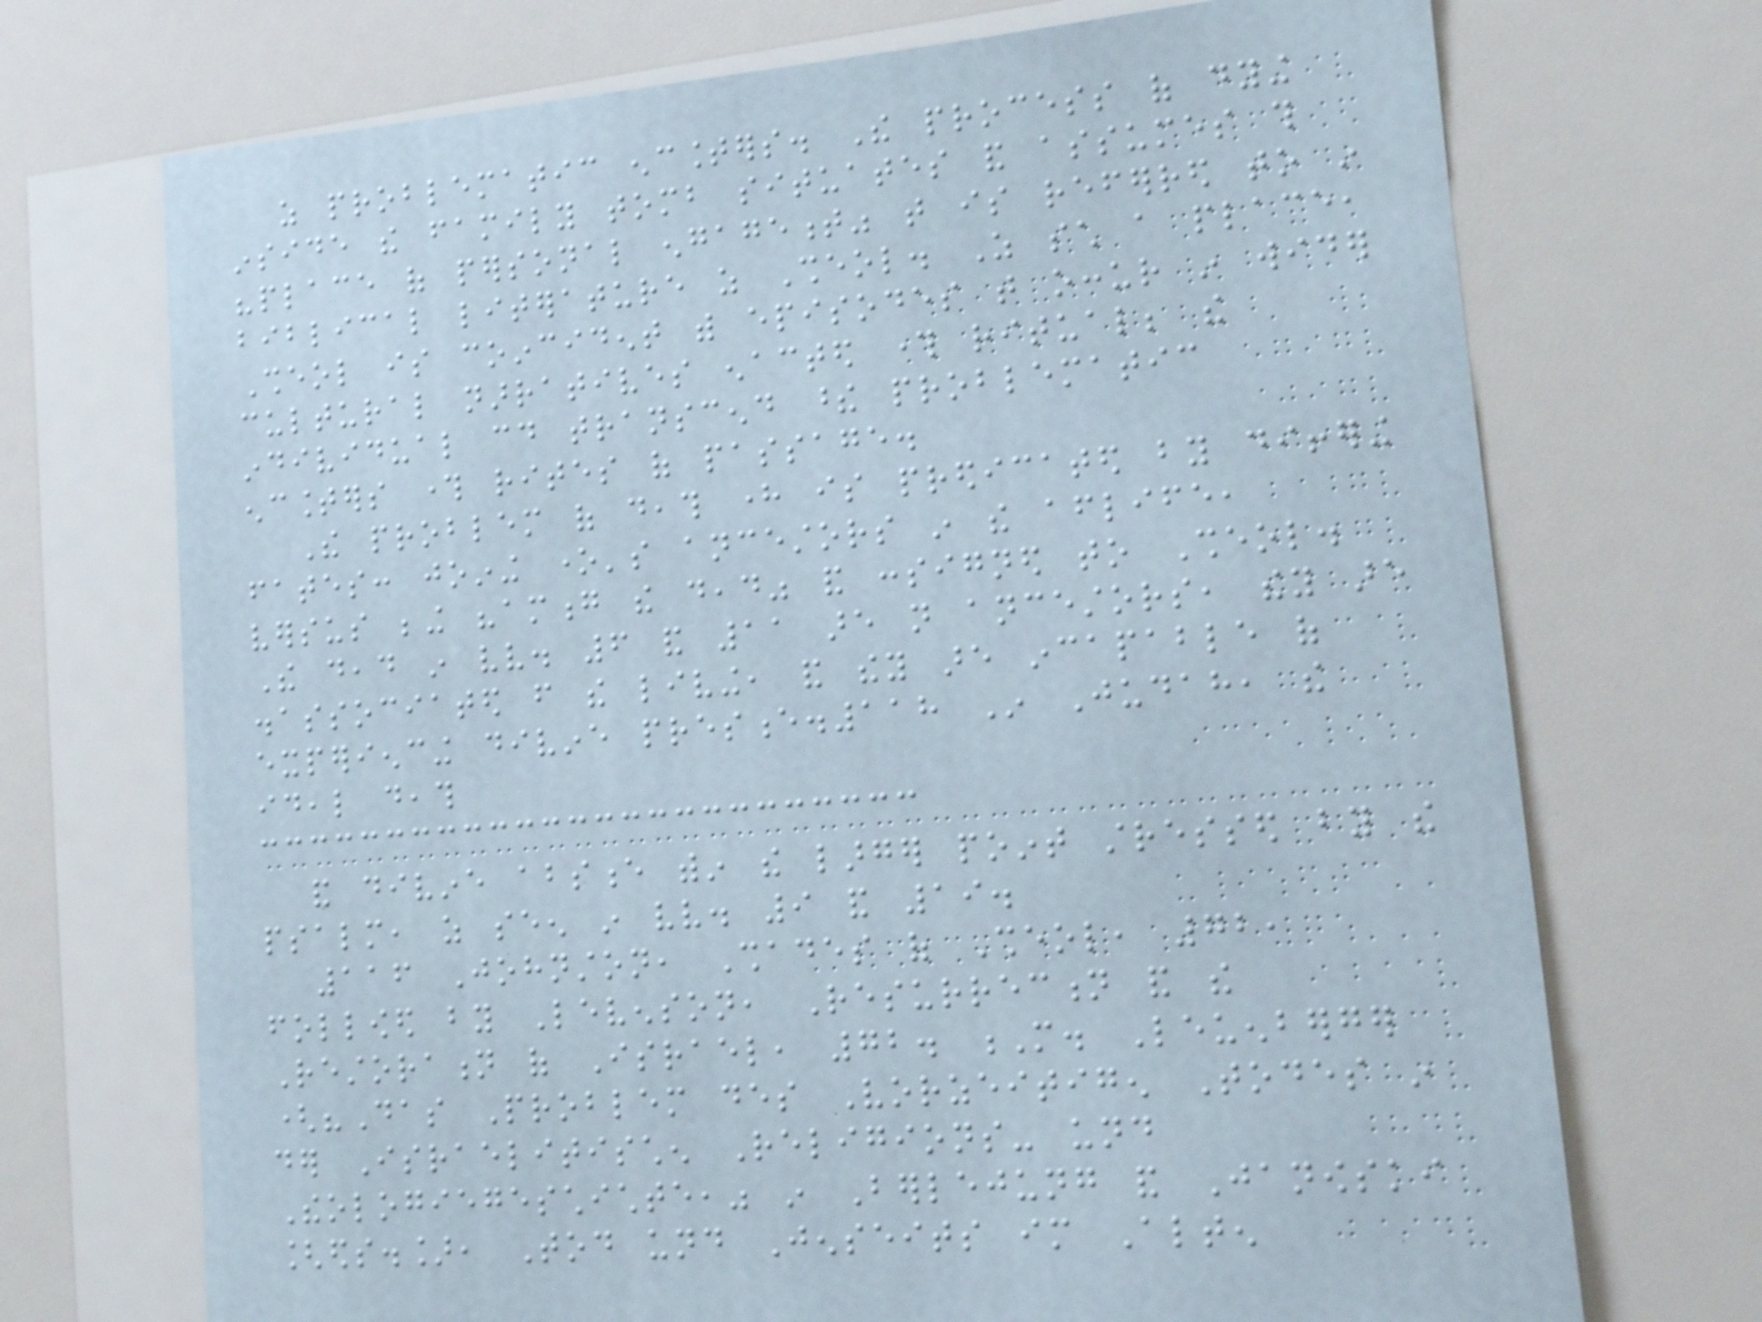as problematic encounters. The process of dying
inside the family tomb situates and assumes this
"place of personal engagement" that is referred to in
biblical literature as Sheol. As such a place,
Sheol is coincident with episodes that occur in wider
cultural narratives enacted through ritual; the
individual could transcend these problematic
encounters through rites of passage.
The problem of death here is predicated by differing
fates: joining one's ancestors in the afterlife,
versus being "among the dead" and consigned to Sheol.
The dead in vv. 6 and 11 are not ancestors, they are
disassociated from the living, and they are incapable of
experiencing divine presence.118 In Judah, the
ideal death
and divine absence within the larger point stressed by the
psalm, as seen in vv. 9 and 19.
116 Johnston, Shades of Sheol, 72,
followed by Levenson, Resurrection and the
Restoration of Israel, 72. M. Leuenberger
("Das Problem des Vorzeitigen Todes in
der Israelitischen Religions- und
Theologiegeschichte," in Berlejung and Janowski
[eds.], Tod und Jenseits im Alten
